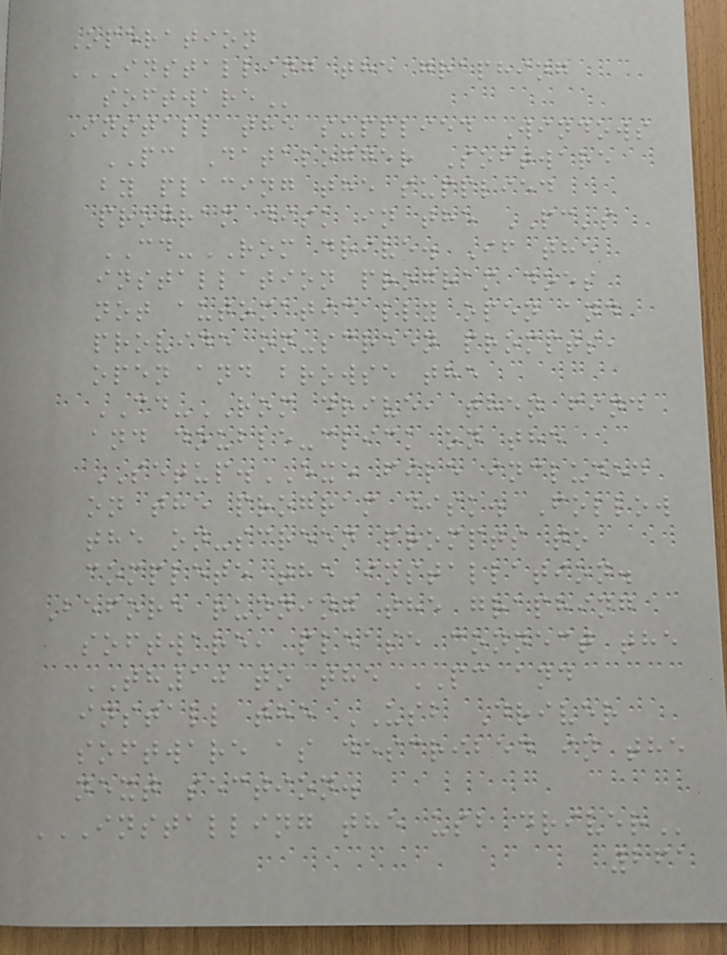Operation
INSTALLING THE GRAPHING
SOFTWARE
Install the supplied Windows
PC Datalogger Software
by placing the supplied
program disk in the PC's
CD-ROM drive. If the
installation program does
not automatically open and
provide on-screen prompts,
open and browse the
CD-ROM drive, then find
and double-click on the
SETUP.EXE file included
on the program disk. Follow
the on-screen prompts to
complete the installation.
Before running the graphing
software, please connect the
TH10 to the PC and
install the USB Driver
software as described in the
next section.
INSTALLING THE USB DRIVER
261
